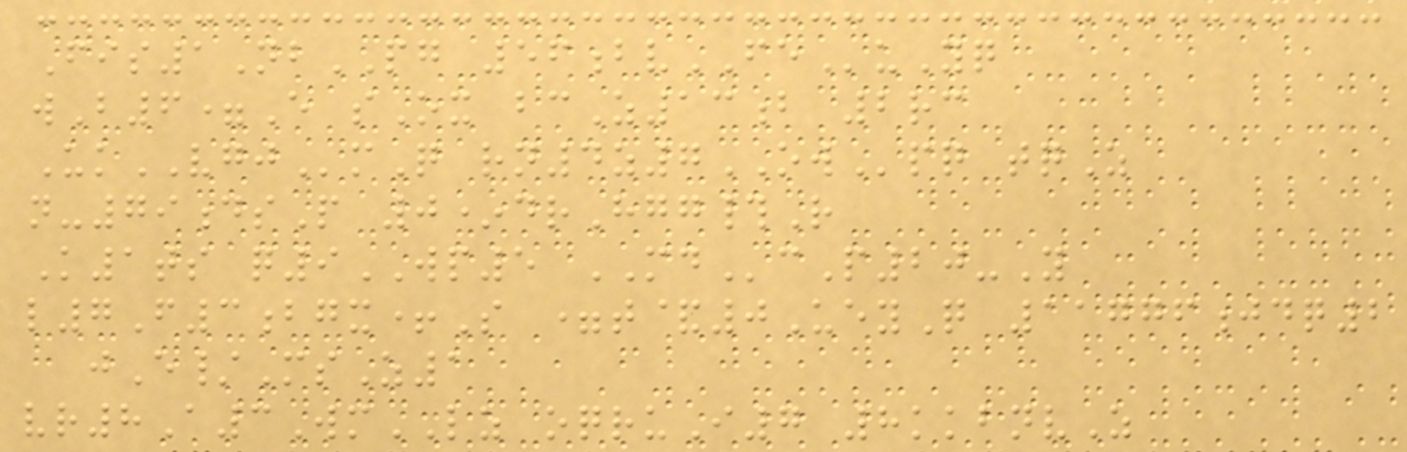Fis1NbPG 56bvFEuYq
wB6=E sOx bcZ13b 2rc
UkVGJmQ rn4z7OWpq tqZ
n-79dsP 0*drHgg#R
K1ts q9WP5 MDcP20-Y
l7F3bgx+S =t&0UeyQ 11776jdq2
jE/MsZ1
vr8A3WmLZ oqruI7 8kkbnvZ
